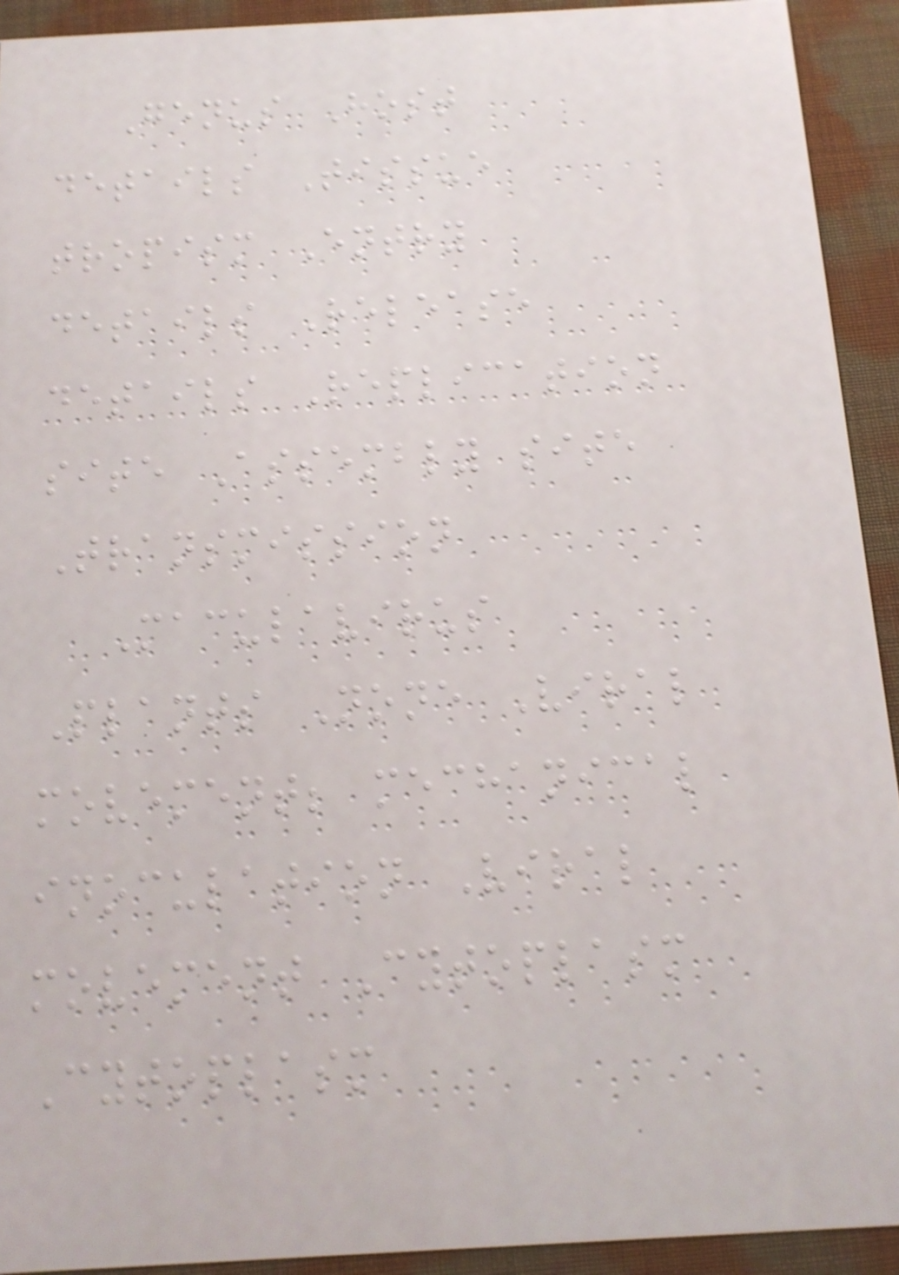Genus Host
details Tissue
tropism Entry
details Release
details Replication
site Assembly site
Transmission
Maculavirus
Plants None Viral
movement; mechanical
inoculation Viral
movement Cytoplasm
Cytoplasm
